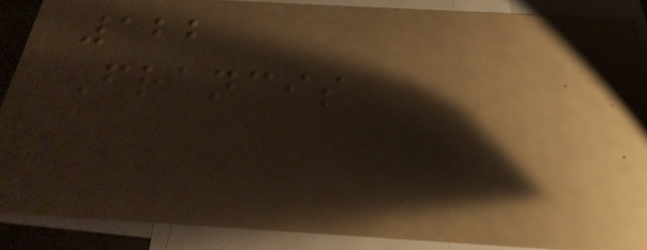122
Francis
